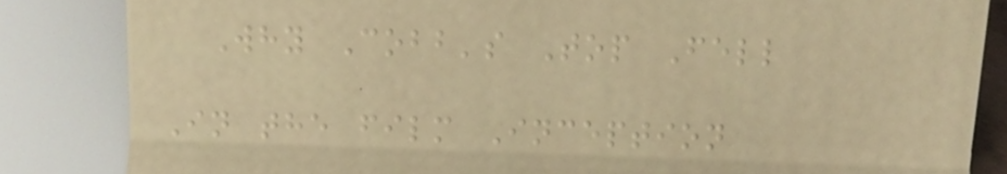Why Cobb's Top Fell
In the film Inception
